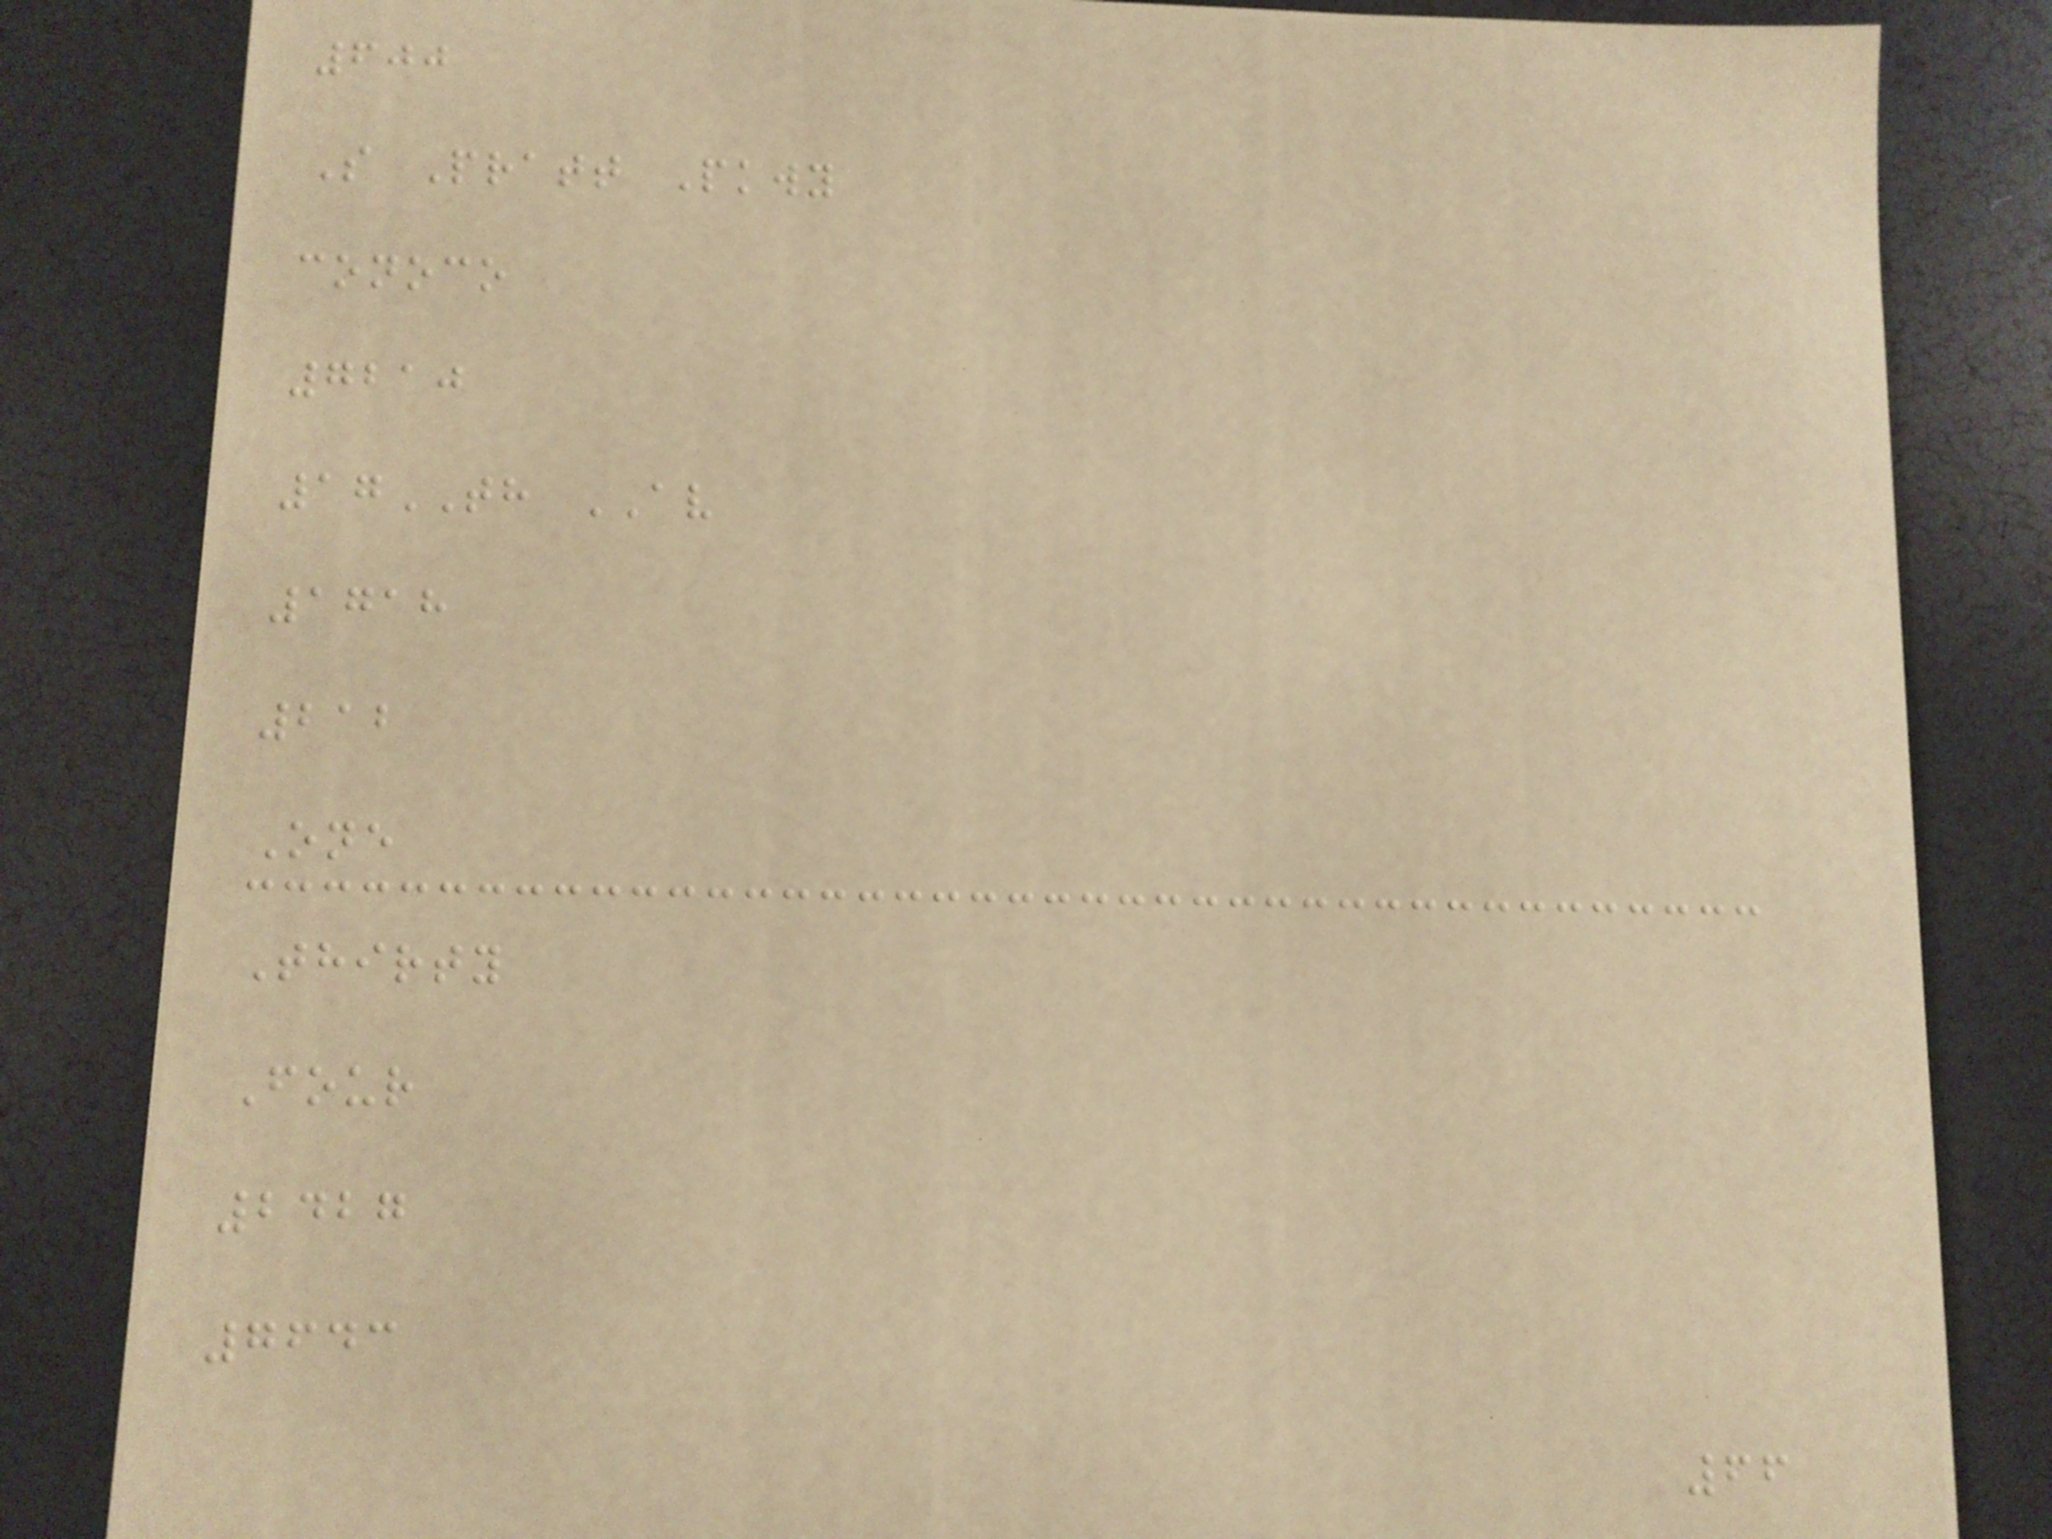600
S Pratt Pkwy
conoco
7210
17TH AV
1718
212
One
Thirty
Four
2427
7643
66
